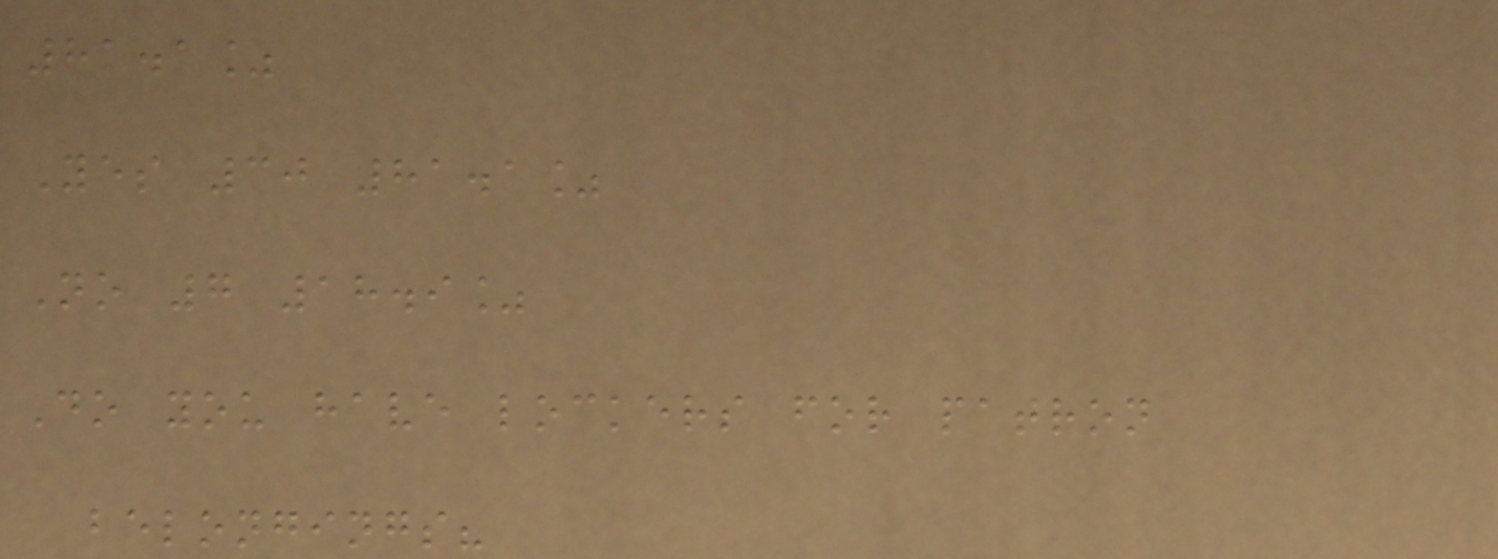81.1%
Yes 30 81.1%
No 7 18.9%
Do you have lockers for patron
belongings?
